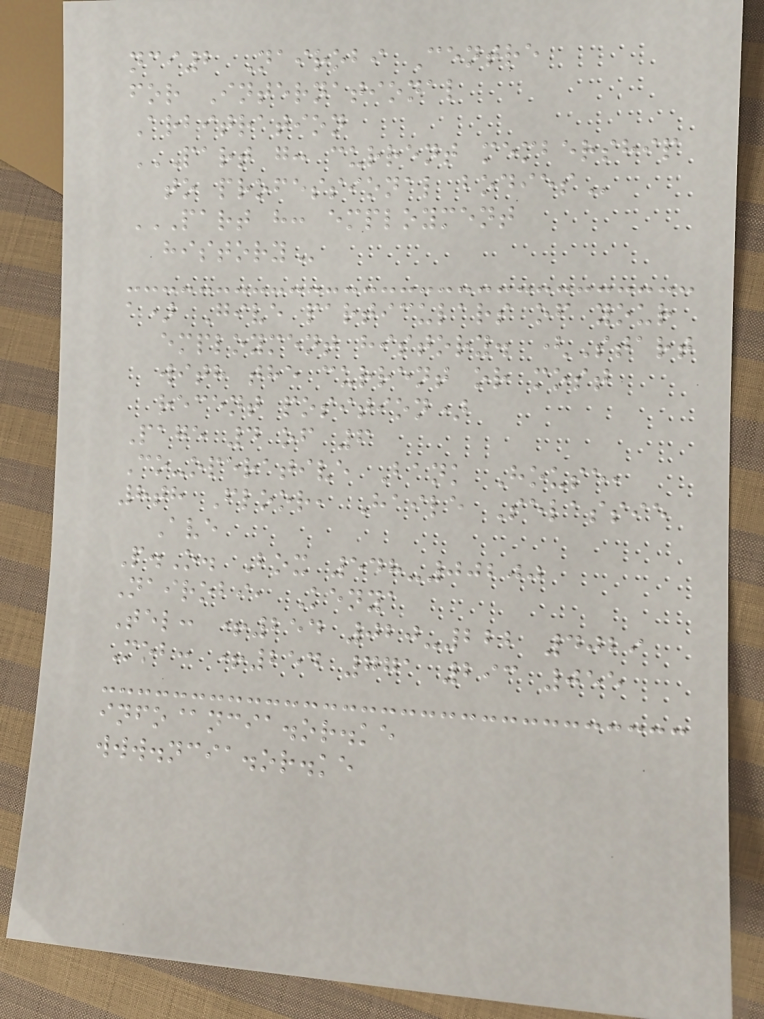nci2 Nairobi Centre
for International
Arbitration
PART G: CURRENT MEMBERSHIP
TO PROFESSIONAL BODIES
PART H: EMPLOYMENT
HISTORY
a) Give particulars of your
employment history. (Start
with the current or most
recent position)
Page 4 of 6
Co-operative Bank House,
8th Floor, Haile Selassie
Ave
P.O. Box 548-00200
Nairobi, Kenya
Tel: +254 020-222 4029
Mob: +254 771 293 055
info@ncia.or.ke
www.ncia.or.ke
